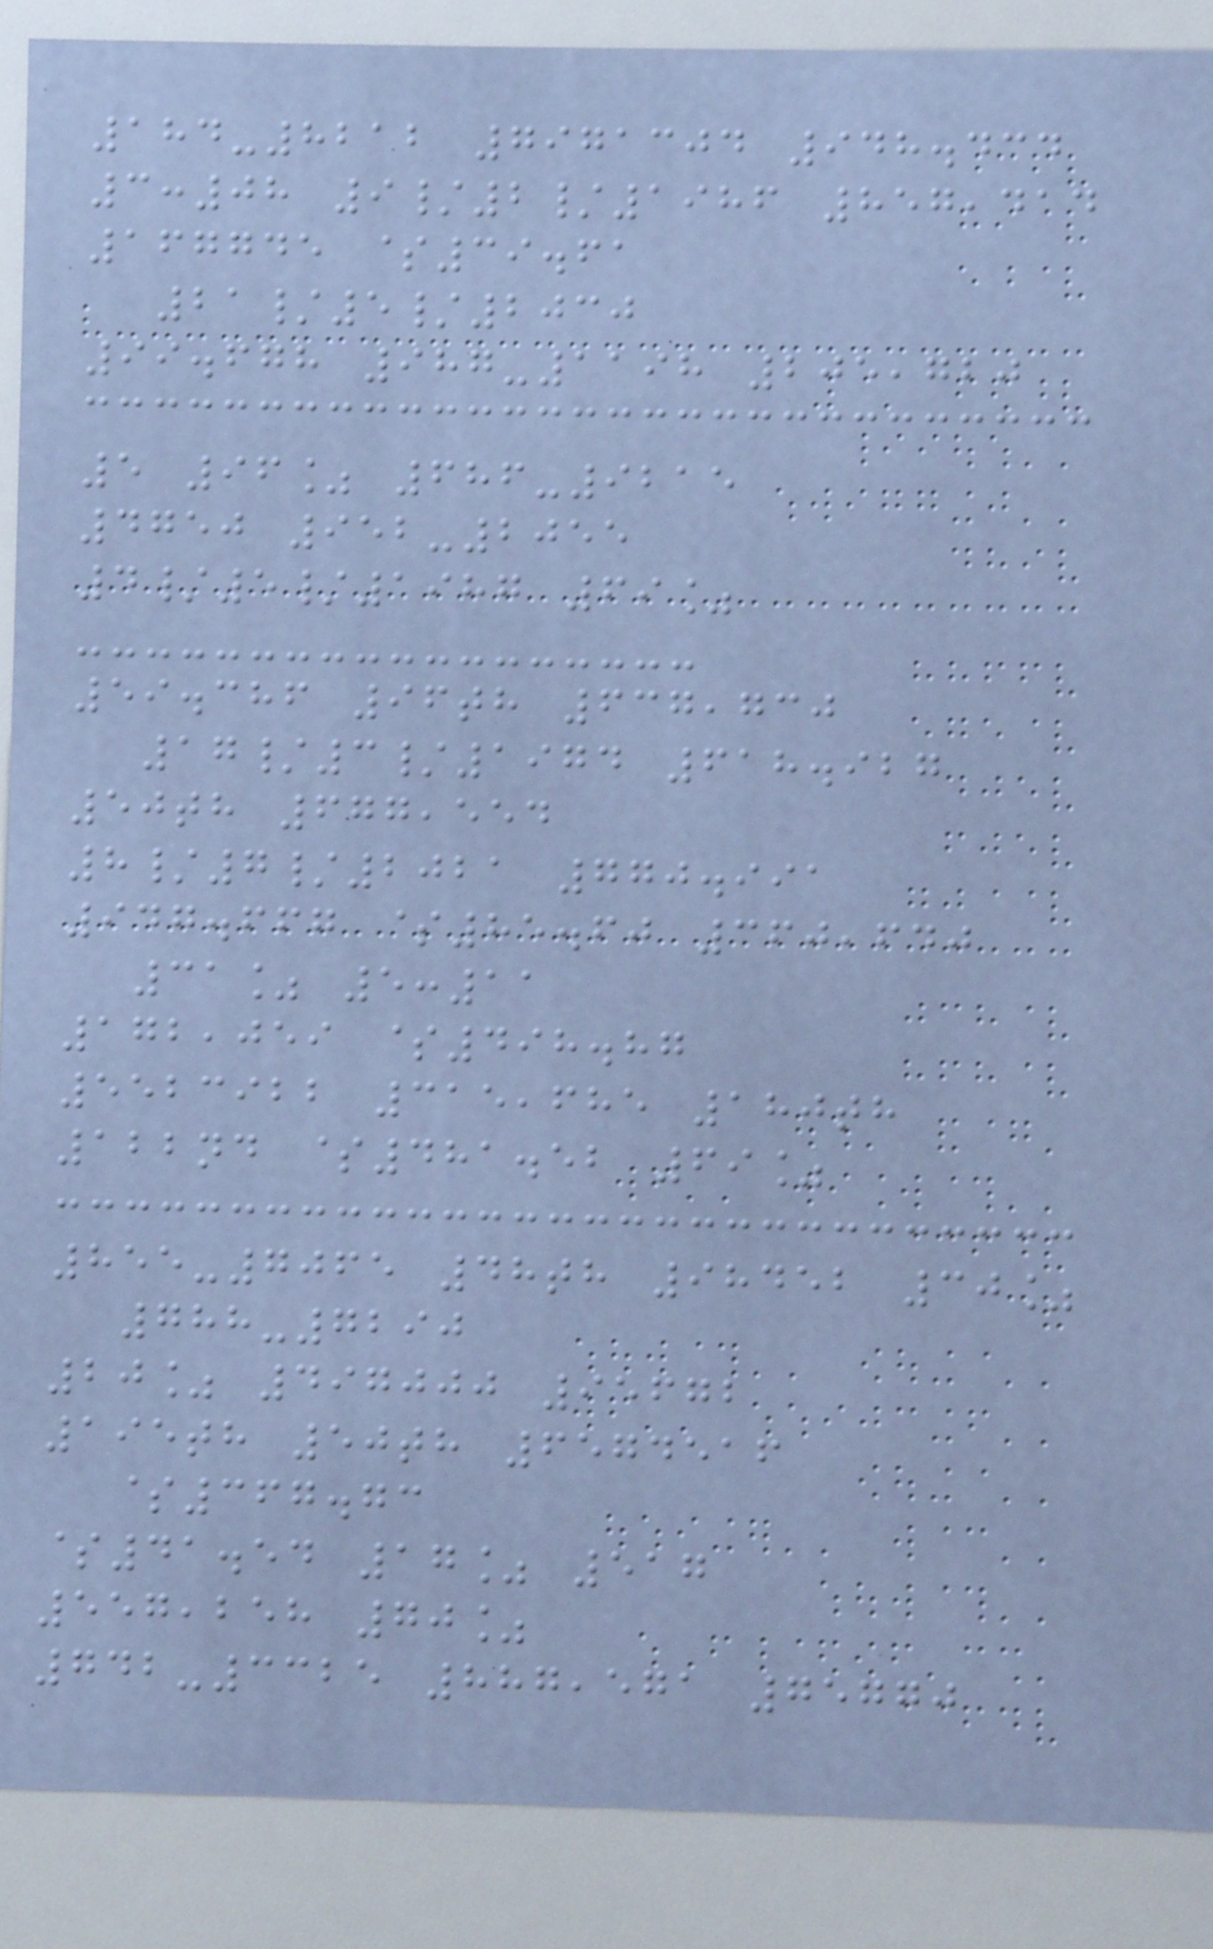184-8212 7971304 948.434
3:08 9/2/1986 857,414
167745 $39.61
21/5/2030
99.678 987-1198 205,720
5 96% 686-9215
4750 952-2055
4/5/1987 69%
59.386 96th 637,730
17/3/1974 618.927
50th 677,554
8/7/2021 770.991
947.667 $85.60 360,640
31% 5:11
172,059 $498.87
5523922 315,685 180th
122nd $481.52 69%
855-7065 48th 98452 30%
788-7290
20% 497000 95672
195th 50th 6574516
$367.73
$41.54 17% 517
557,258 70%
742-3325 887,571 75770
